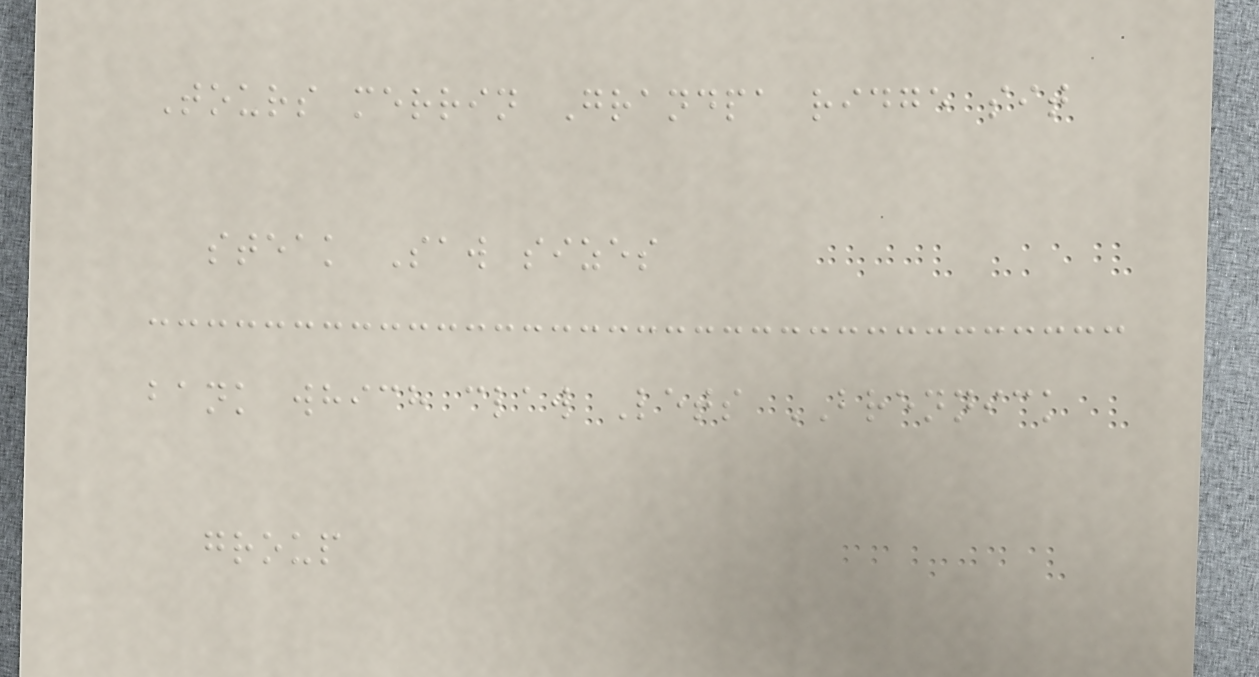Tours merrin Grandpa ridge sit
steak Saw sizes
bank which claw Lets BRENNICK
group
